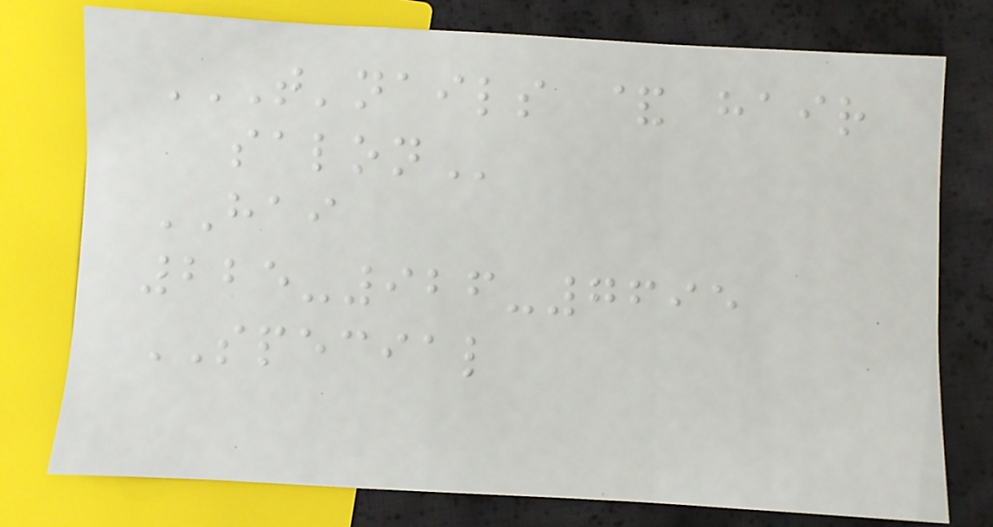T'NAILS & HAIR
SALON
HAI
225-926-7695
SPECIAL
